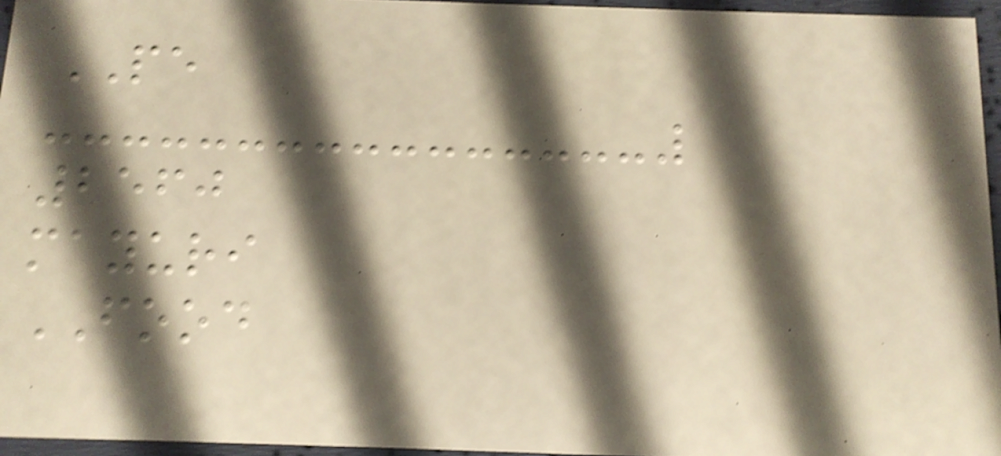PE
2560
mayuri
FOOD
